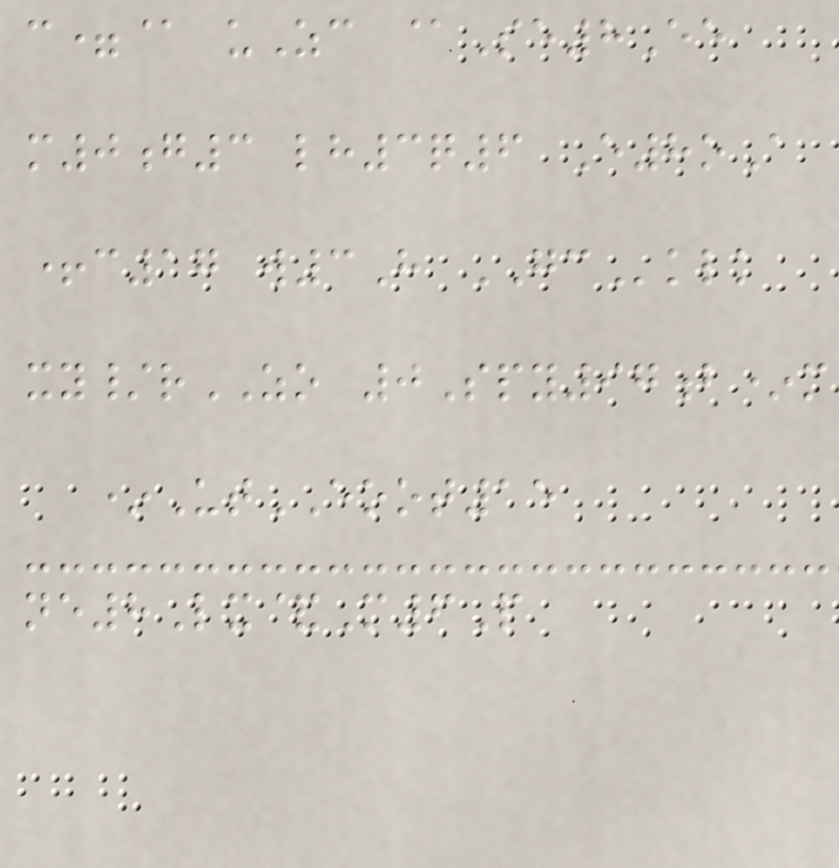c=@ uZc @Se8Ee
m0g3 lh3q6 E8oA
+c17 w3H GCklk
xy/rZO 0Spy97b*m
*UtEOOT15
ne8Lx&M6P
